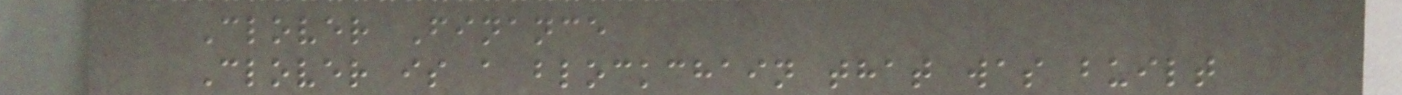Clover Finance
Clover is a blockchain that was built
